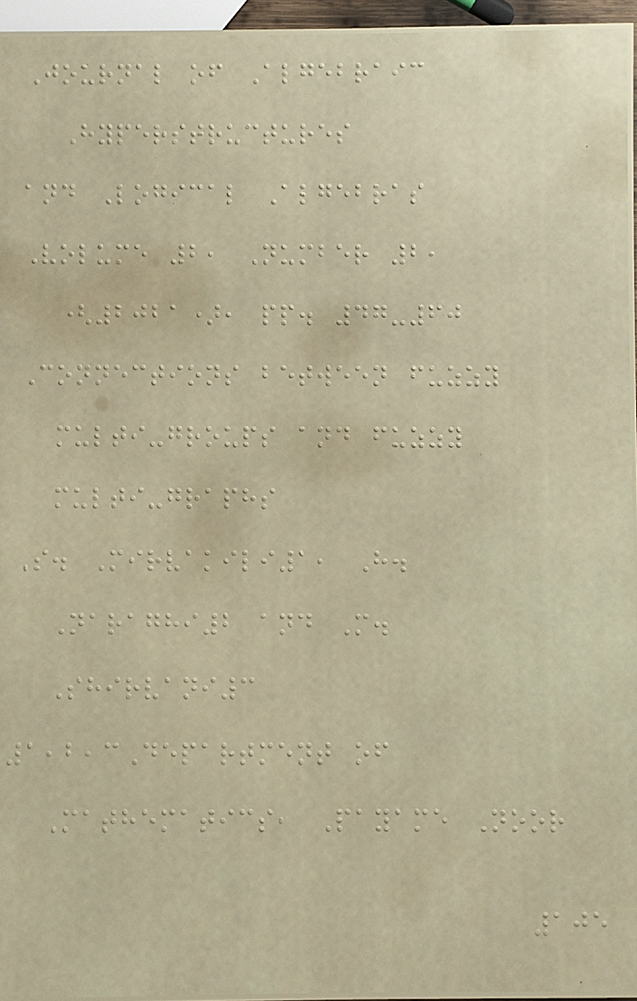Journal of Algebraic
Hyperstructures
and Logical Algebras
Volume 2, Number 2,
(2021), pp. 47-60
Connections between fuzzy
multi-groups and fuzzy
multi-graphs
S. Mirvakili1, H.
Naraghi2 and M.
Shirvani3
1,2,3Department of
Mathematics, Payame Noor
105
